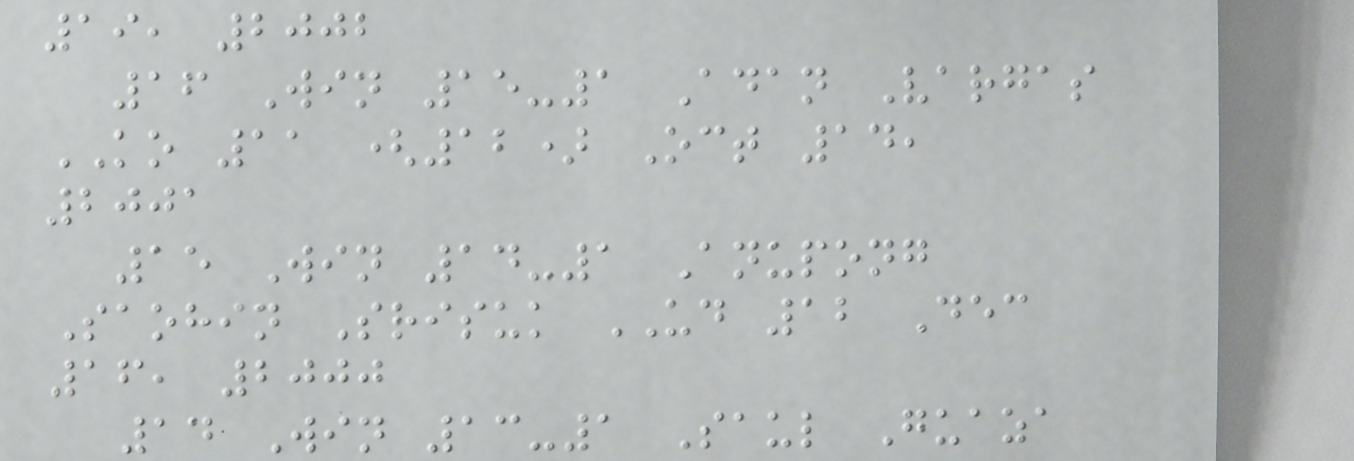19, 2002
16 Win 15-1 Adan Vargas
KO 11 (12) Oct 14,
2001
15 Win 14-1 Anupong
Saohin Srisuk UD 12 Dec
16, 2000
14 Win 13-1 Saul Guaza
